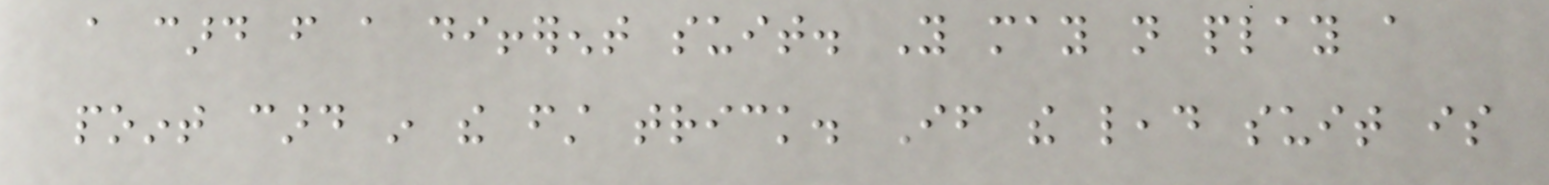a card from a different suit. You may not play a
point card in the first trick. If the lead suit is
